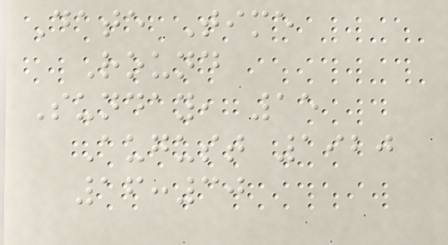Date Time
Round
Sunday, 15
August 1920
16:30
